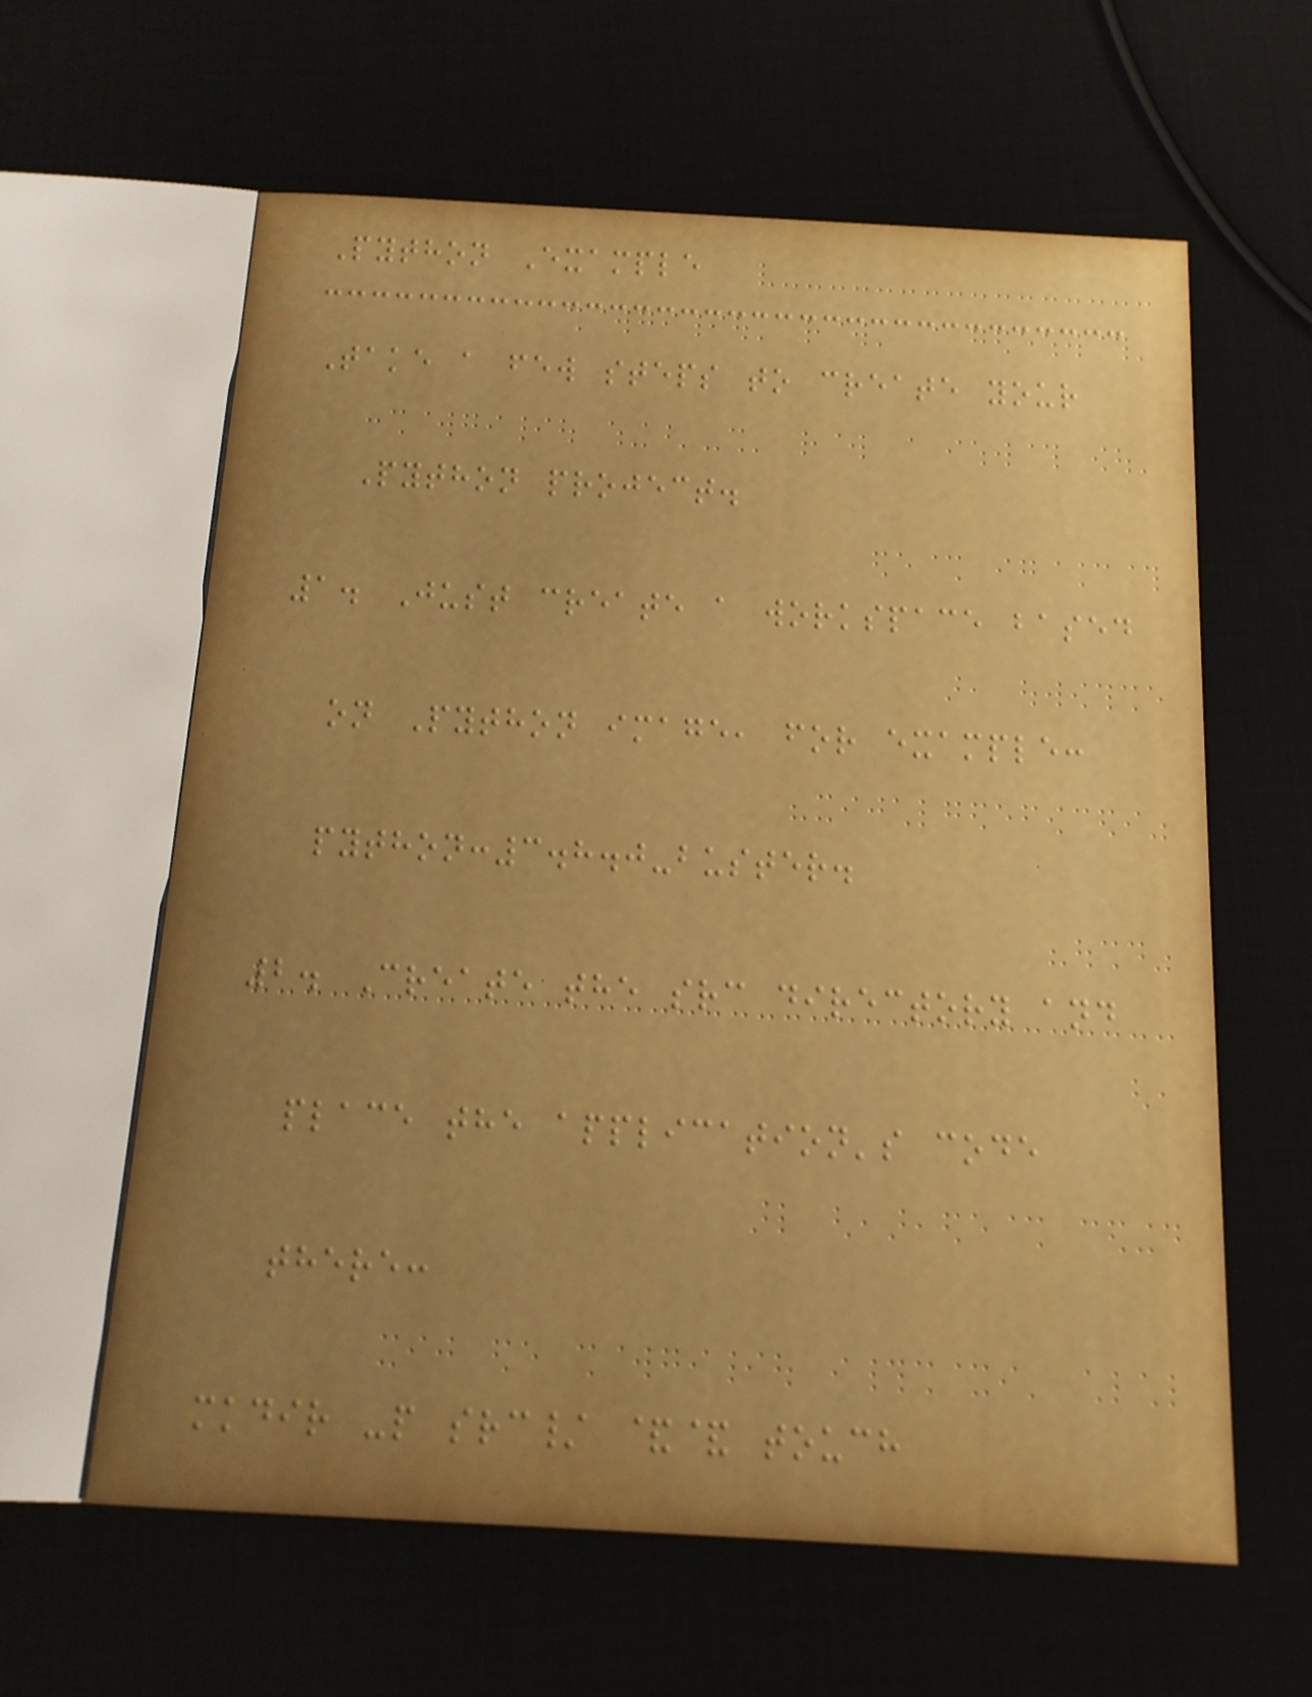Python Example
Take a few steps to create your
Python project.
1. Just create a workspace based
on Python image, for example:
python:3.8.0-buster.
2. Create the src directory and
place the application's code
there:
mkdir -p src/ && touch
